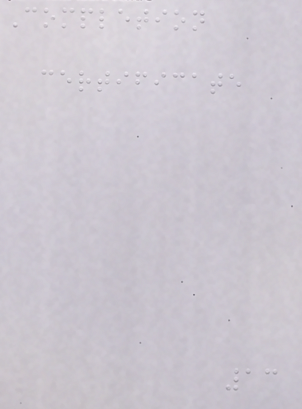Completion
certificate
13
